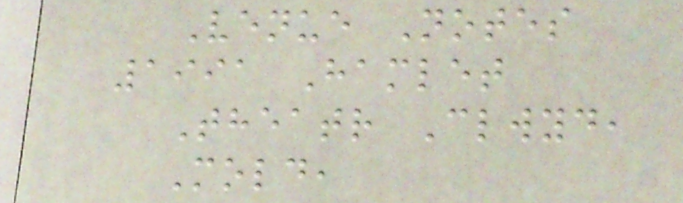Venue Notes
1991 Hamlet
Theatr Clwyd,
Mold,
